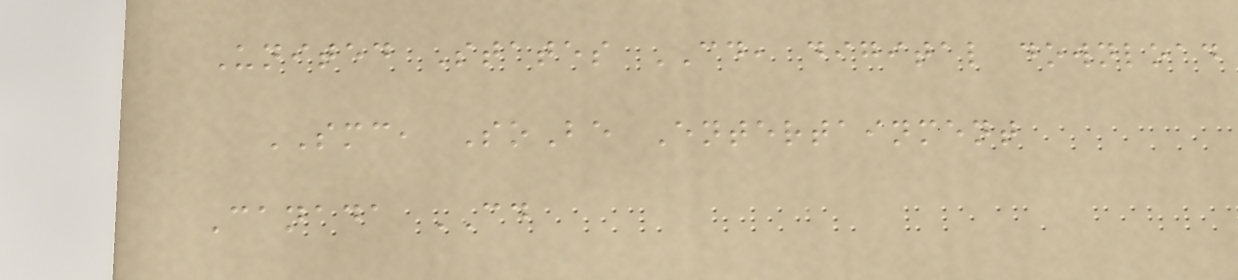United States CD, digital download
SMC, SoBe Entertainment
Canada CD
